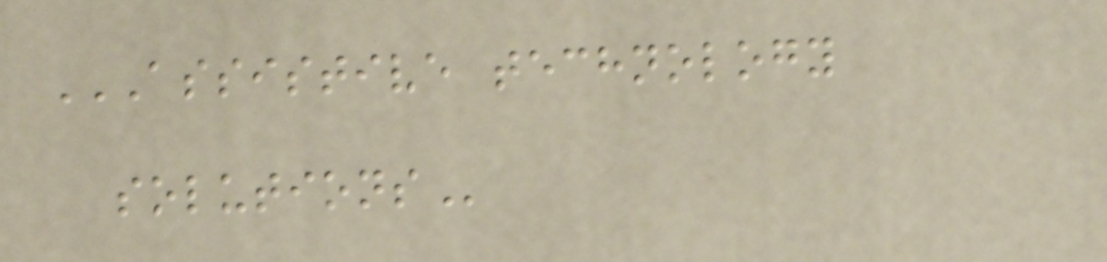ASSISTIVE TECHNOLOGY
SOLUTIONS
